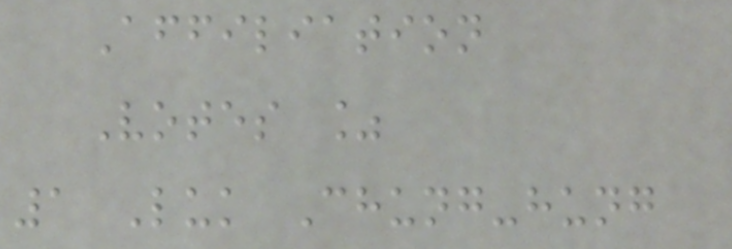Affiliation
Votes %
1 Luk Chung-hung
